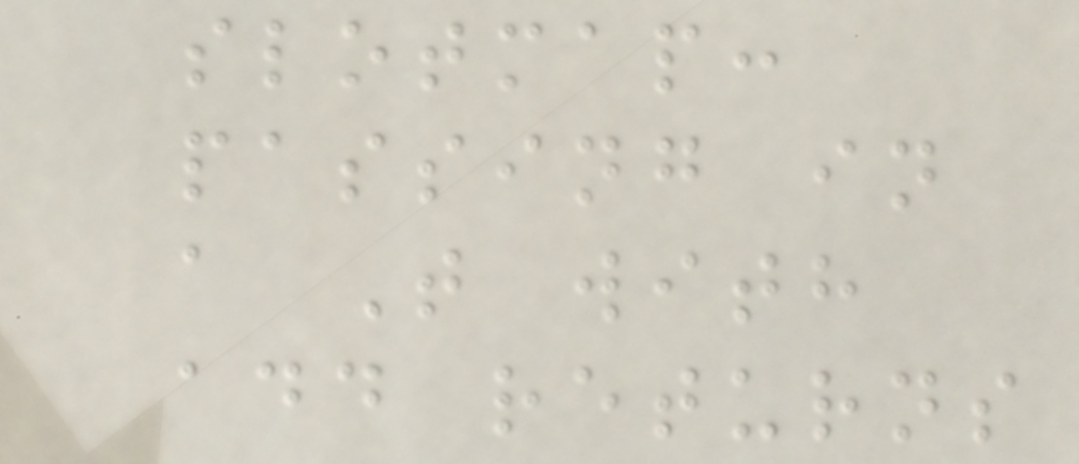slotmap:
passing in
a T with
add returns
